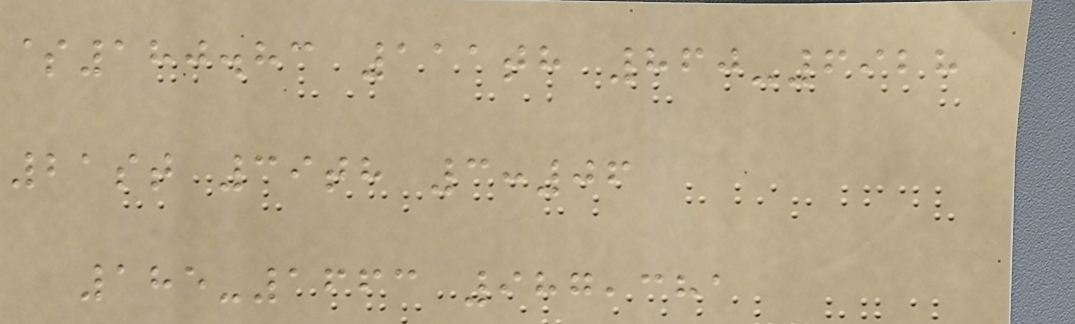$180.83 111th 860-6928
21st 39th 3:06
185-1663 987,381
